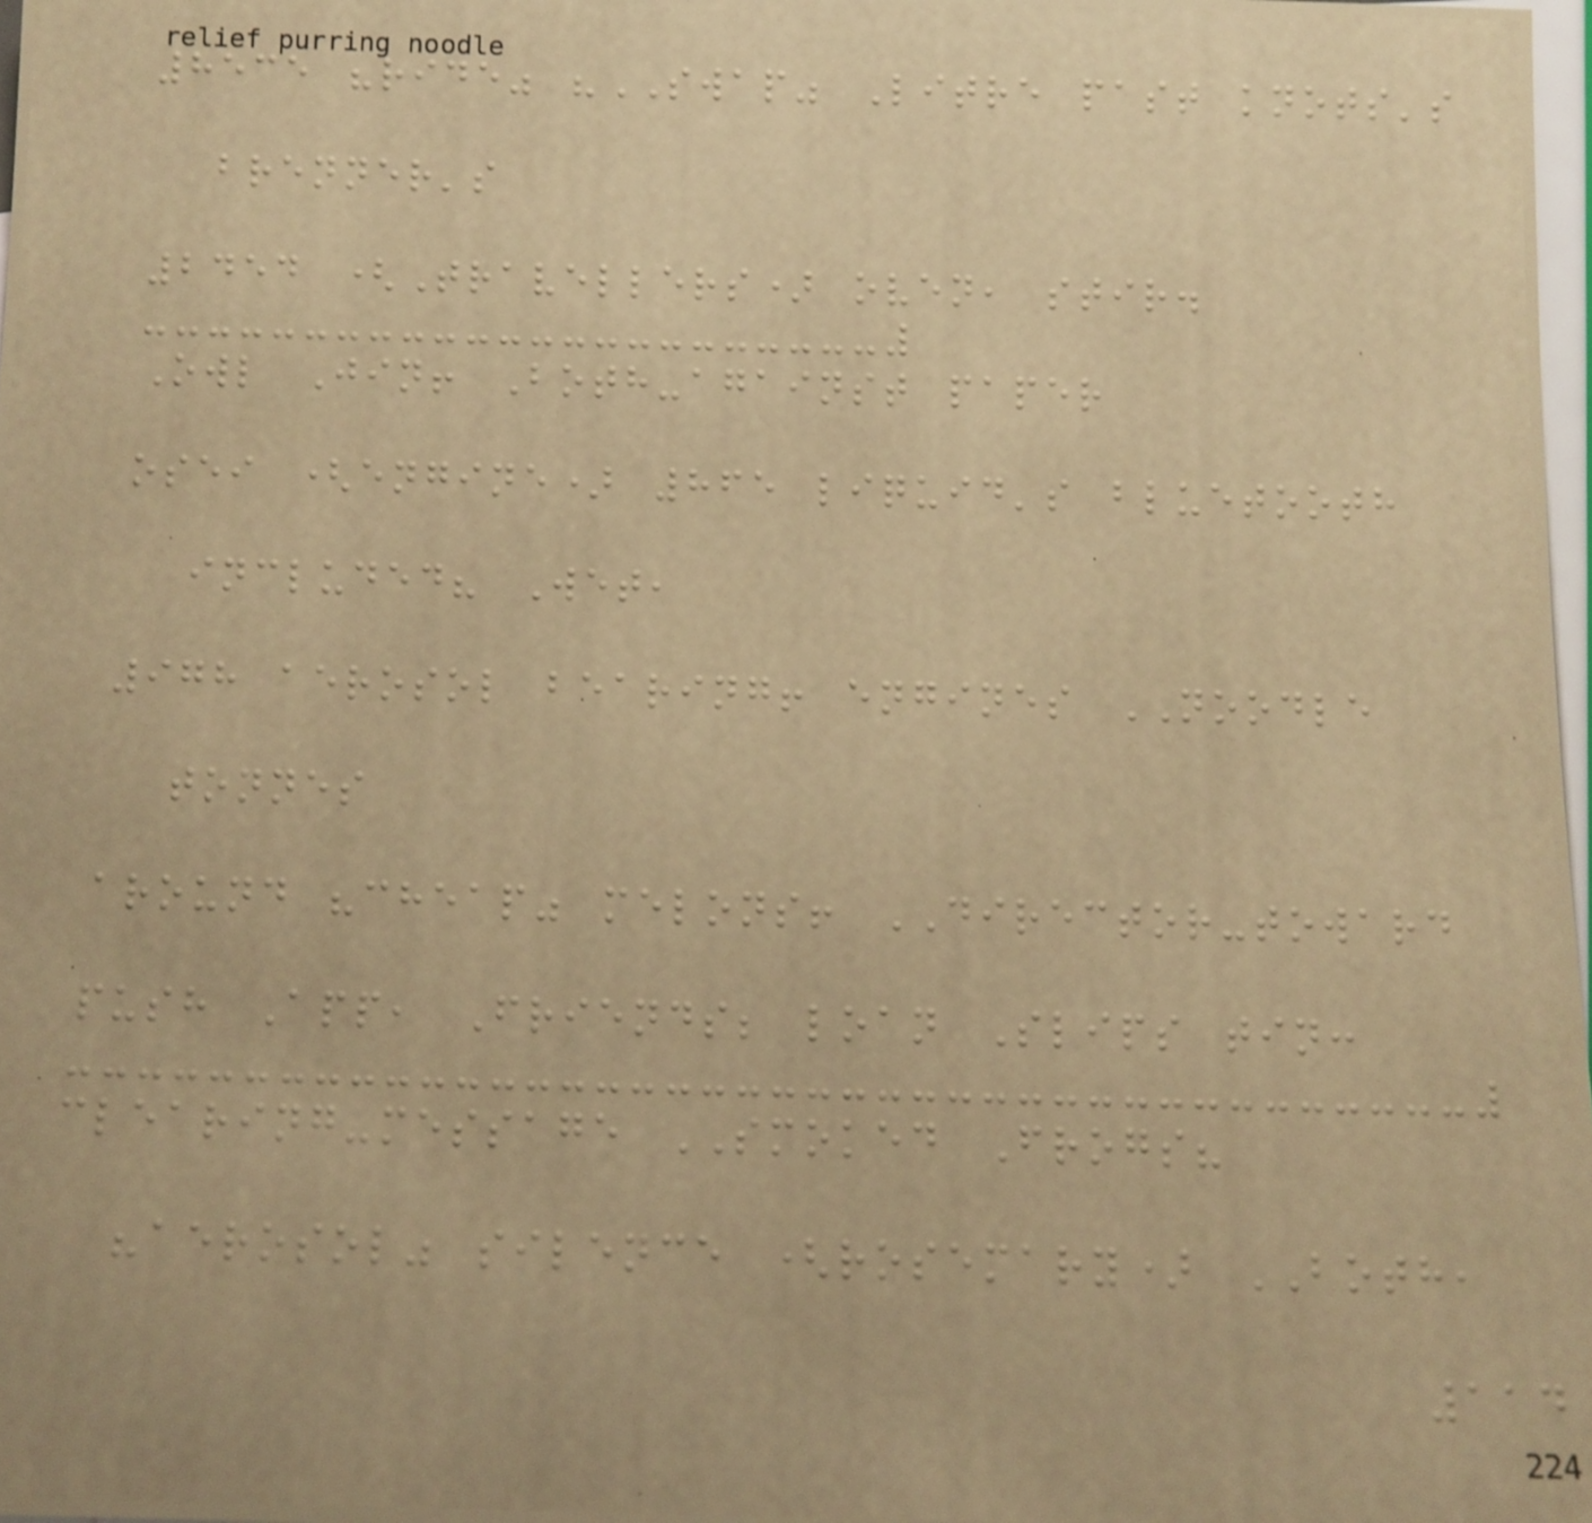8535 "ride" "SWAP" Litre past knots's
brenner's
2454 (Travellers) oven, stir.
Owl Jin! Both-against paper
osei (engine) 865 liquid's bluetooth
included? Wet,
978 aerosol bearing! engines NOODLE
tonnes
around "cheap" melons! DIRECTOR-toward
push App, Friends; loan Slips tin:
clearing-message SMOKED Frogs?
"aerosol" silence (rosemary) BOTH,
114
